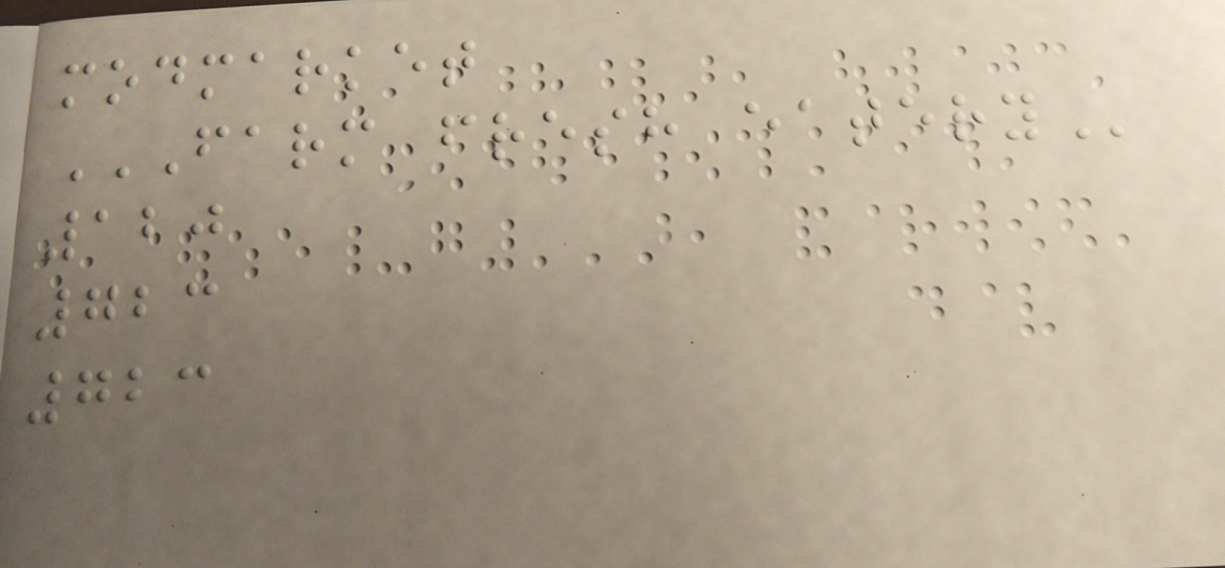modmarket
FARM FRESH EATERY
120
723
723
